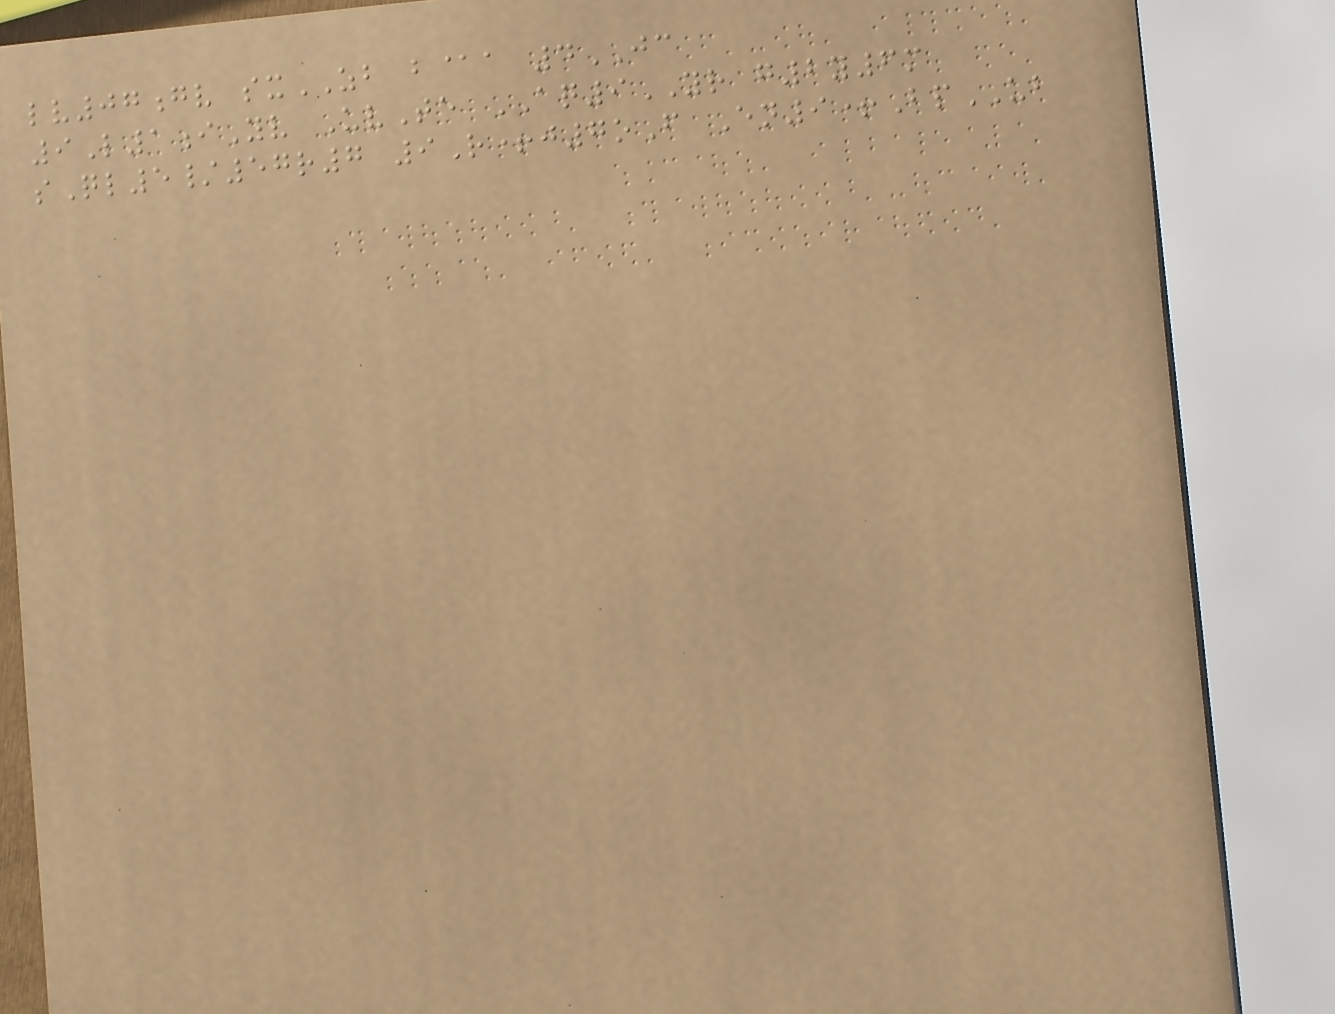lv07gv sxZB b@a 4JC
9L1iYv UvTe AQ9YR g2y6m
sQl5/57r7 9R+j7oF En9+BpUB
